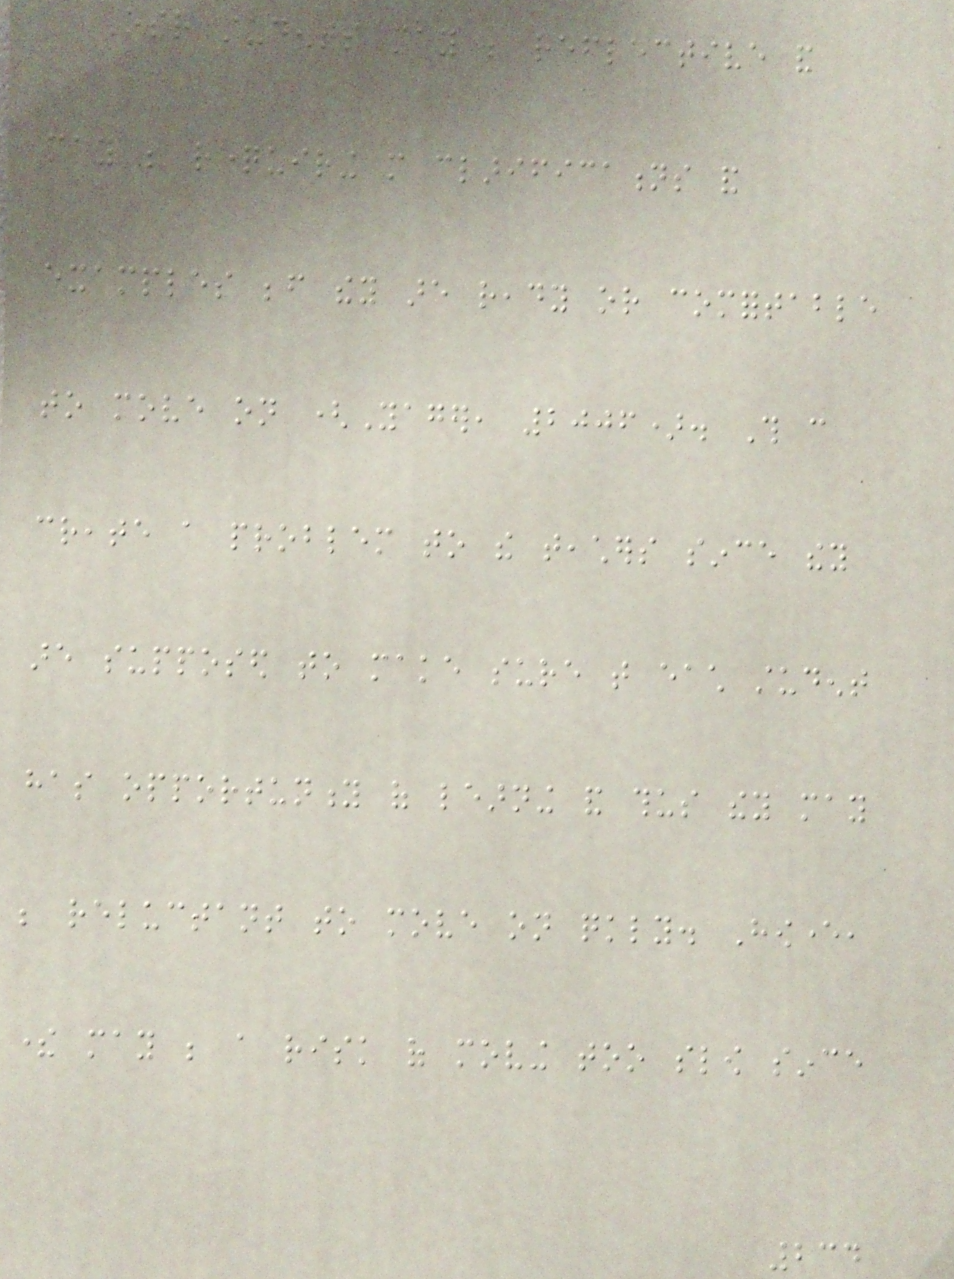Other students may be reflective and
may be requiring more clarifications and
examples before they are ready or comfortable
to move on (Yager, 2006). This can
create a problem to the teachers since they
are supposed to make sure that each student
has opportunity of learning and thus they may
be reluctant to move on quickly. However,
there may be a risk of moving too slow since
234
